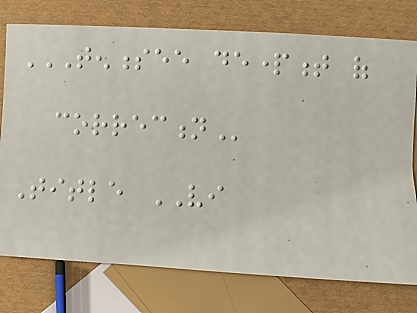TENNESSEE DEPARTMENT OF
CORRECTION
Title VI
